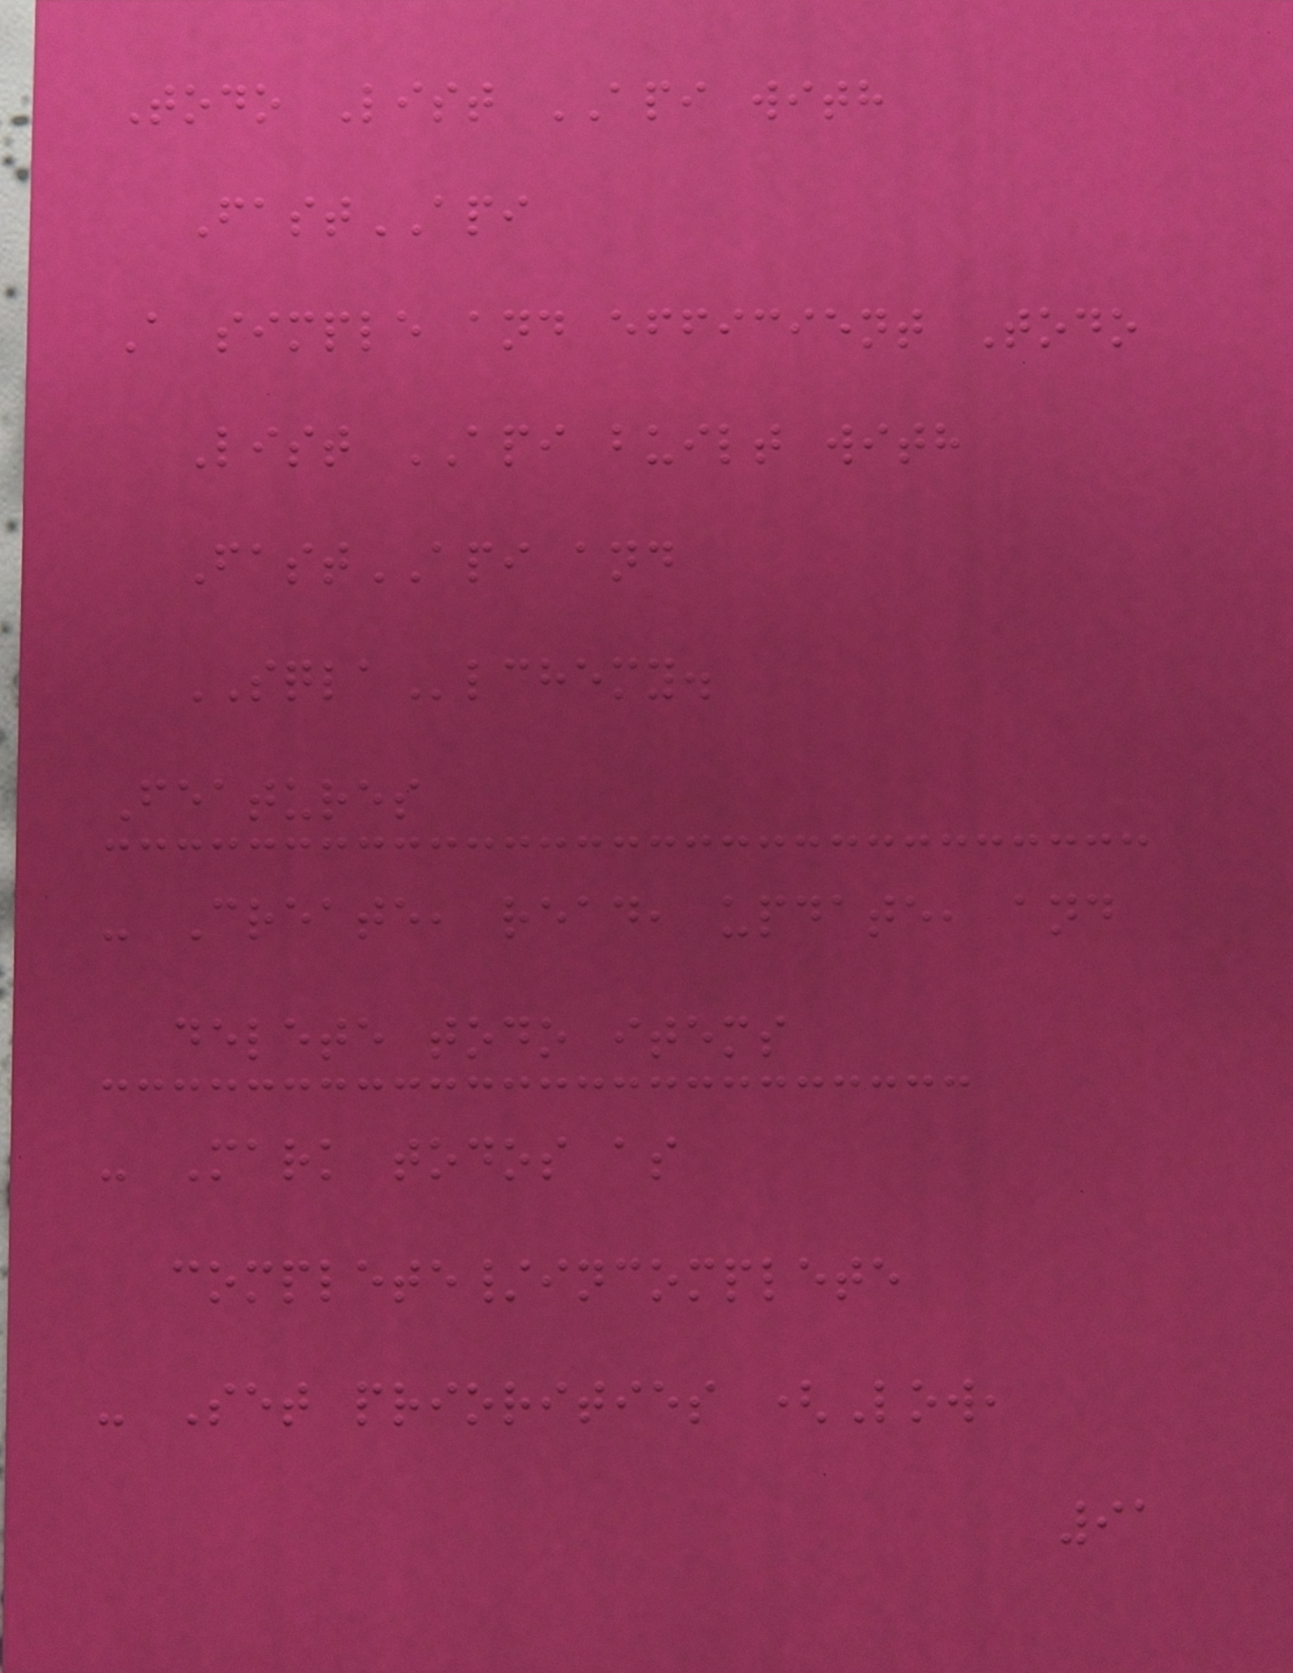Todo List API with
FastAPI
A simple and efficient Todo
List API built with
FastAPI and
SQLAlchemy.
Features
- Create, read, update, and
delete todo items
- Mark todos as
complete/incomplete
- Set priorities (Low,
91
